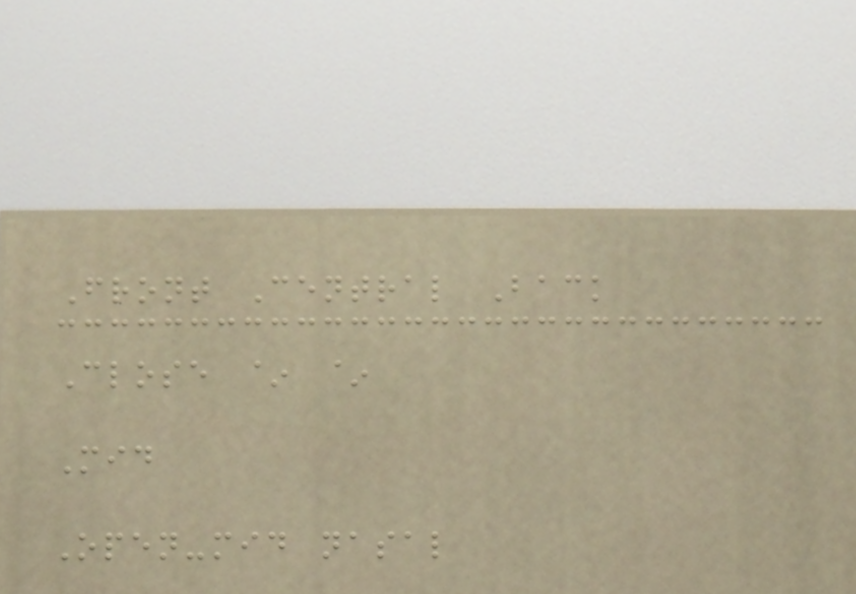Front Central Back
Close ~ ~
Mid
Open-mid nasal
